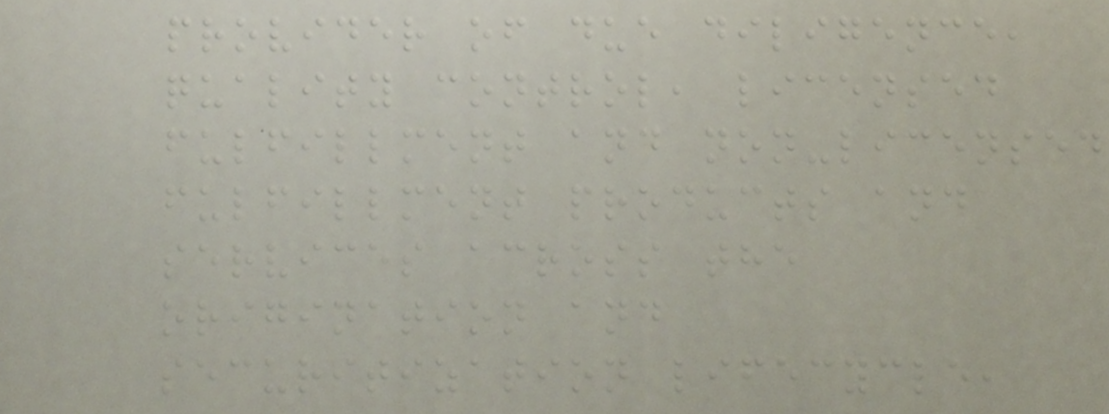provider of due diligence,
quality control, licensed
fulfillment and non-licensed
fulfillment products and
services across the
origination and
securitization lifecycle,
